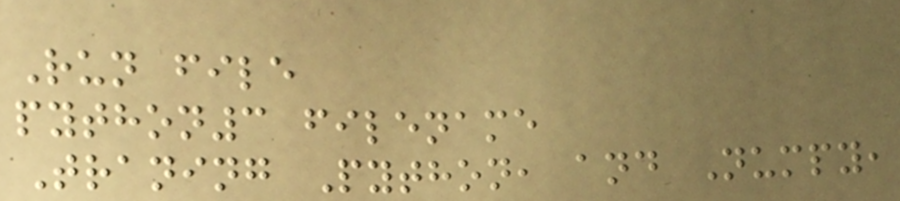Run file
python3 filename
Traning Python, and Numpy,
